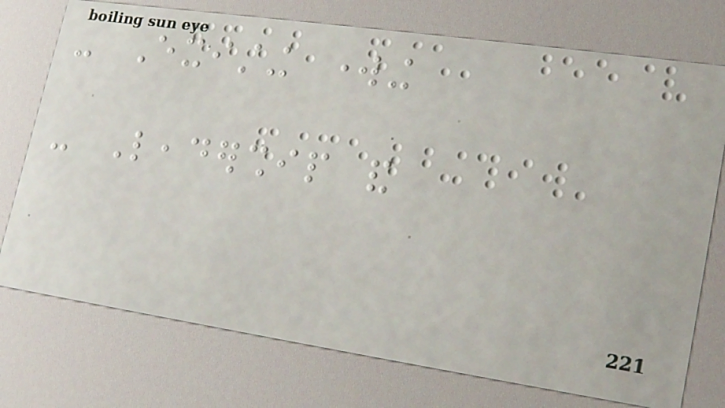- Existing working
- Leadership and
